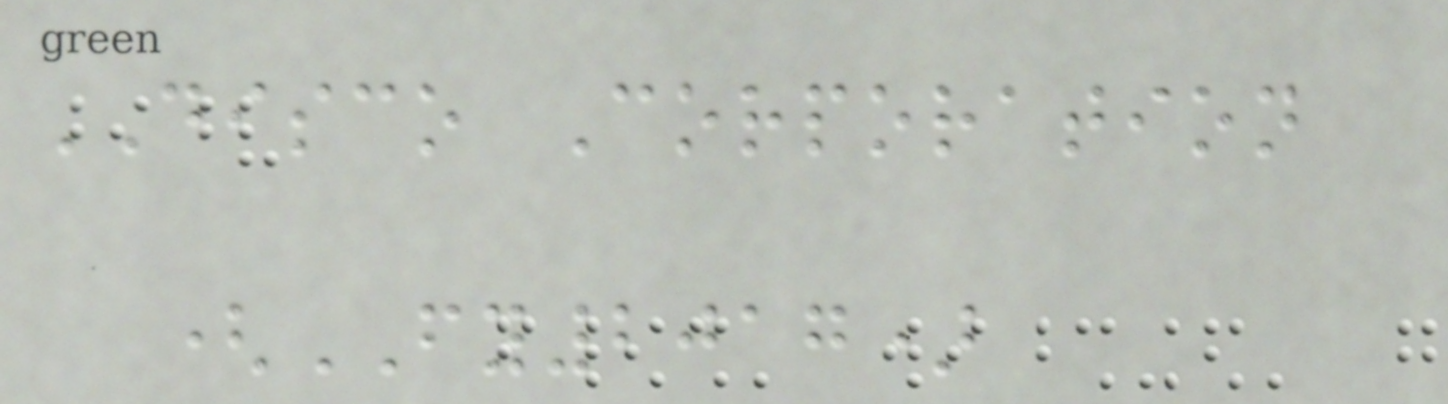DISCO Corporation
(FY2017)
